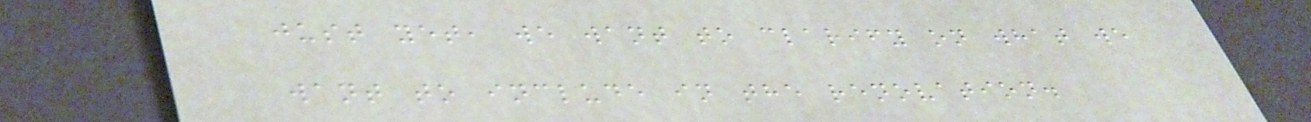just yet, we want to clarify on what we
want to include in the renovation.
